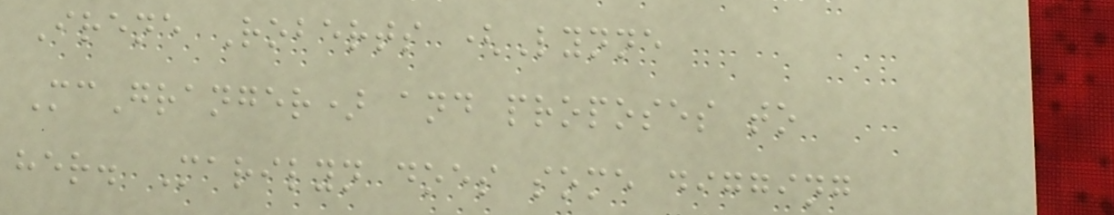Irene Roberts (Lynne
McGranger) and proposes to
her. Marilyn does some digging
